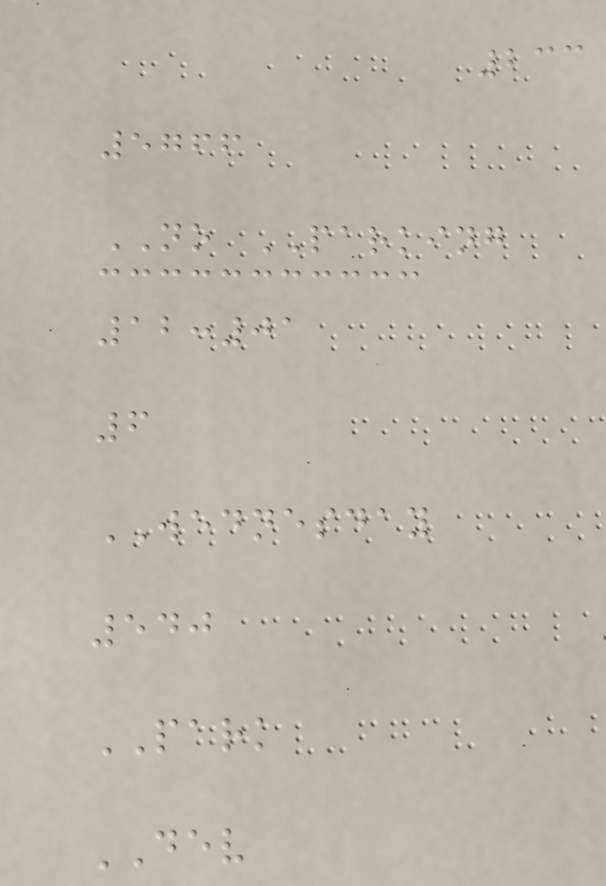233
5766
NO PARKING
12:01
6
WEDNESDAY
540
PARK
DEV
